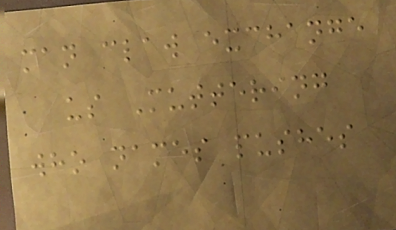man claw exchange
us Muttering
who names pushes
